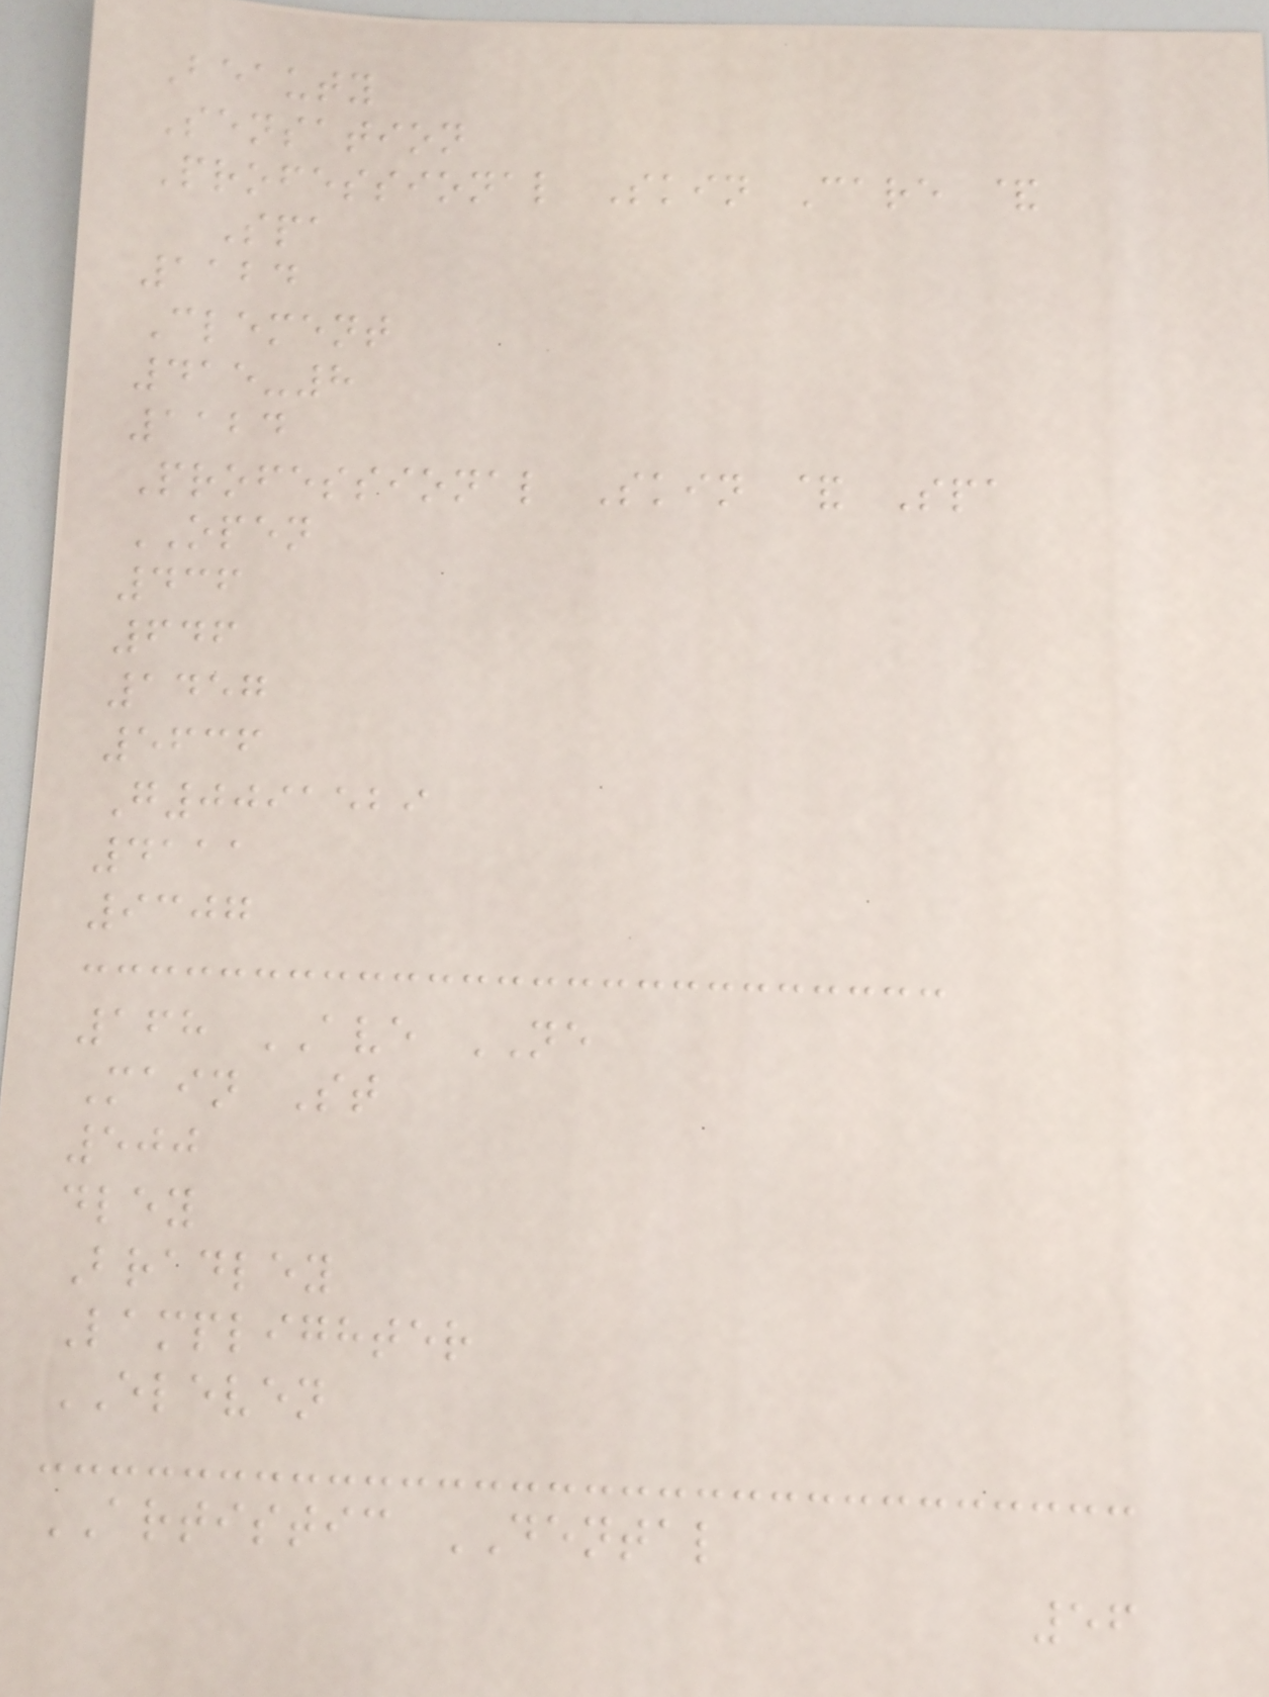Beauty
Sensation
Professional Skin Care &
Spa
1124
Clement
415-8
1124
Professional Skin & Spa
OPEN
436
646
1457
5636
G0091529
4111
9307
168 AVE NE
Main St
500
dley
Bradley
Lamplighter
ELEVEN
ARTISTIC DENTAL
56
